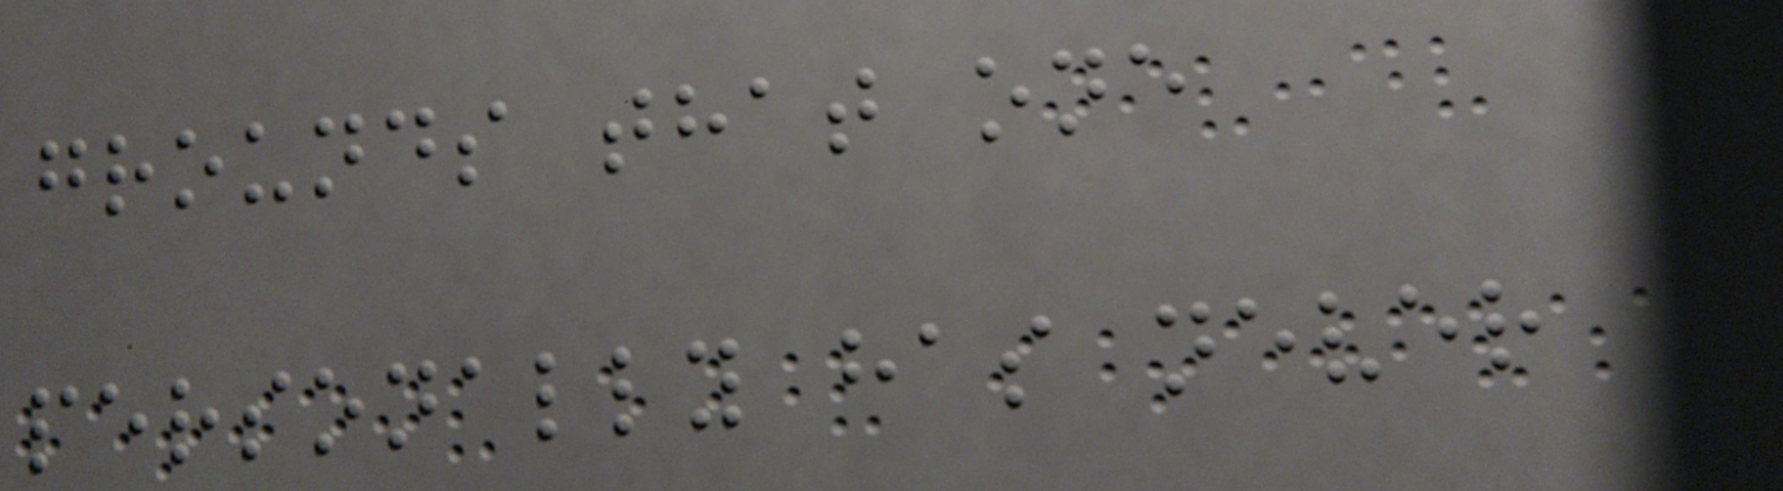grounds that one
personally has never
